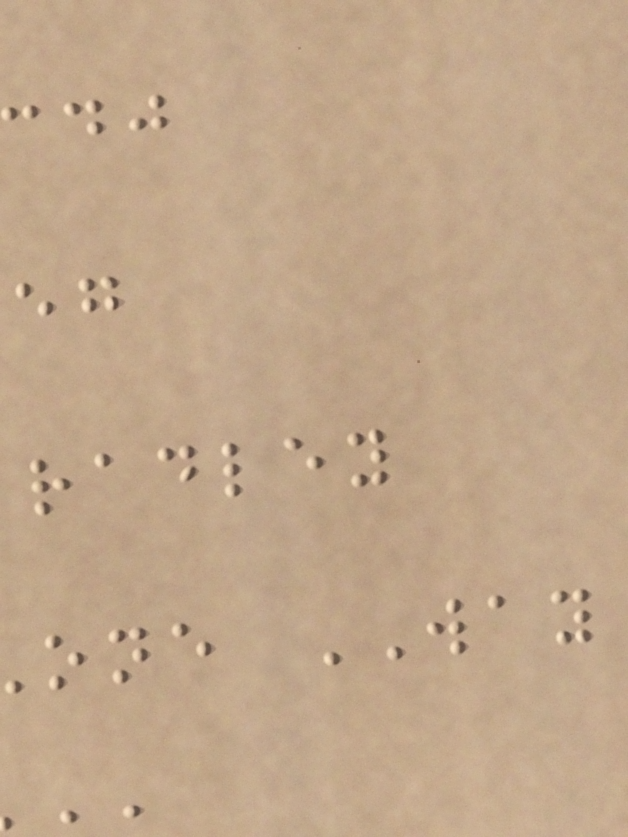radley
one WAY
